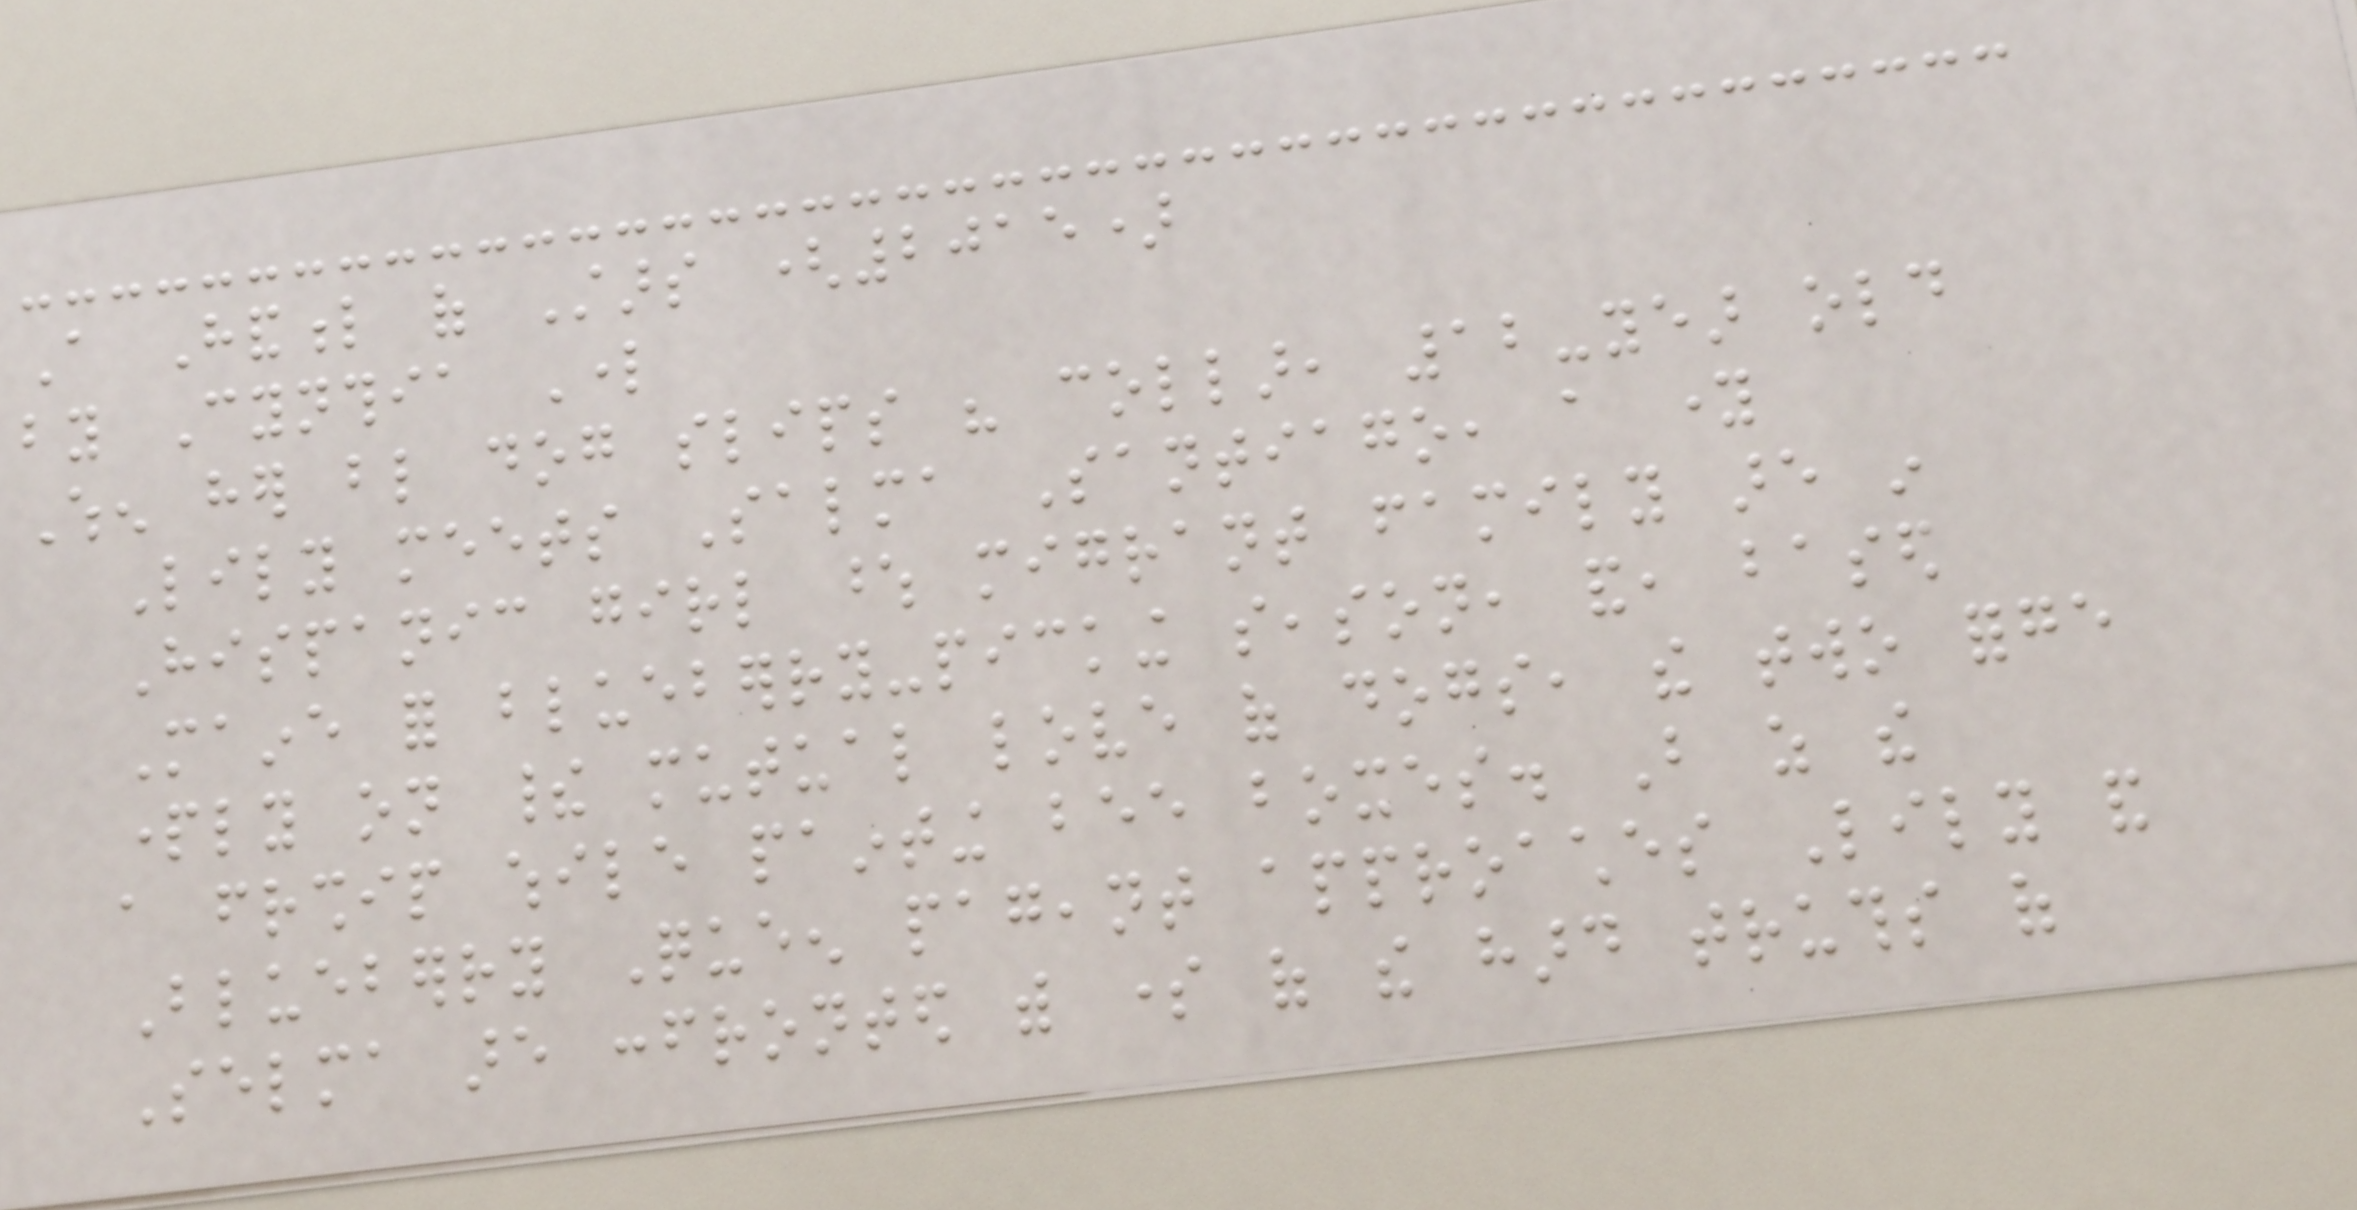A Handful of Stars (2015)
by Cynthia Lord
When her blind dog slips his collar, 12-year old
Lily meets Salma Santiago, a young
Hispanic girl whose migrant family are in
Maine for blueberry-picking season, and, based
partly on their mutual love of dogs, the two forge
a friendship while painting bee boxes. But as the
Blueberry Queen pageant approaches Lily and
Selma are confronted with some of the hard truths of
